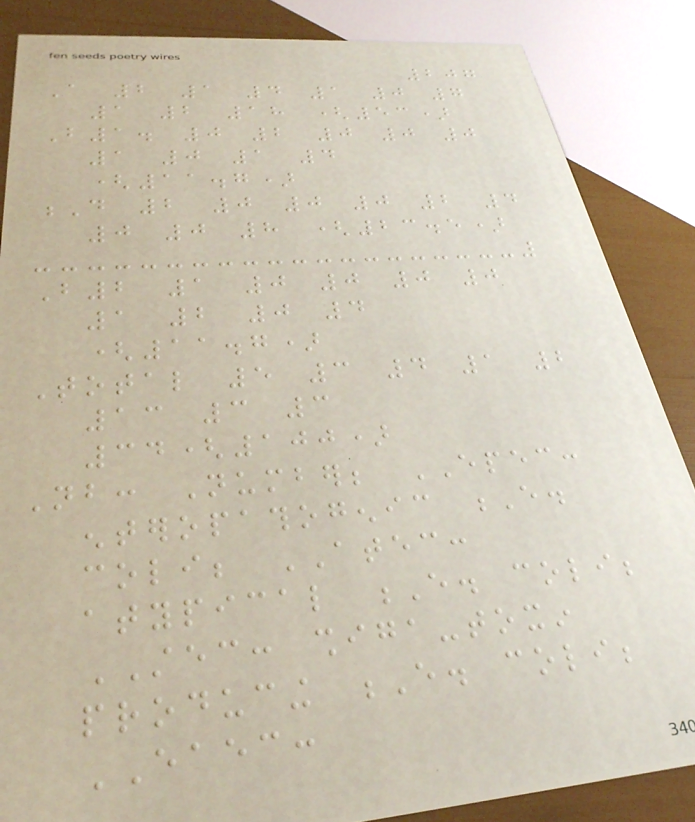207
A 2 1 4 1 0 7
1 2 18 (53)
B1. 0 2 0 0 0
1 0 1 4
(11.7)
D 2 0 0 0 2 4
0 0 8 (23.5)
B2 1 0 0 0 0
1 2 0 4
(11.7)
Total 5 3 4 1 2
13 3 3
34(100)
Nb: Number; EPEC:
enteropathogenic E.
coli; ATEC:
atypical E. coli;
STEC: shiga-toxin
producing E. coli;
EAEC:
